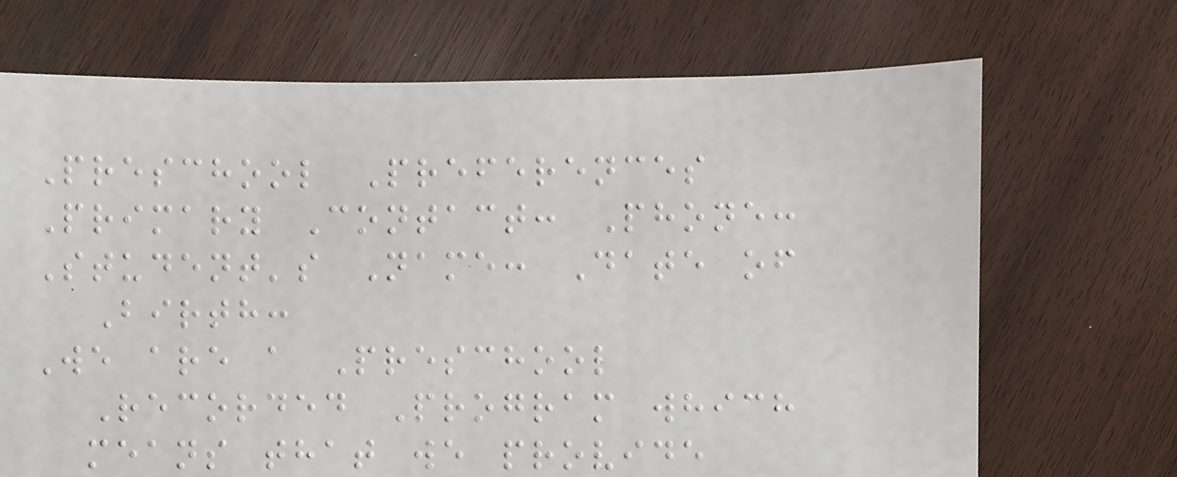Preschool Preferences
Primary Contact: Phone:
Student's Name: Date of
Birth:
We are a Preschool
Recorded Program which
means that we provide
